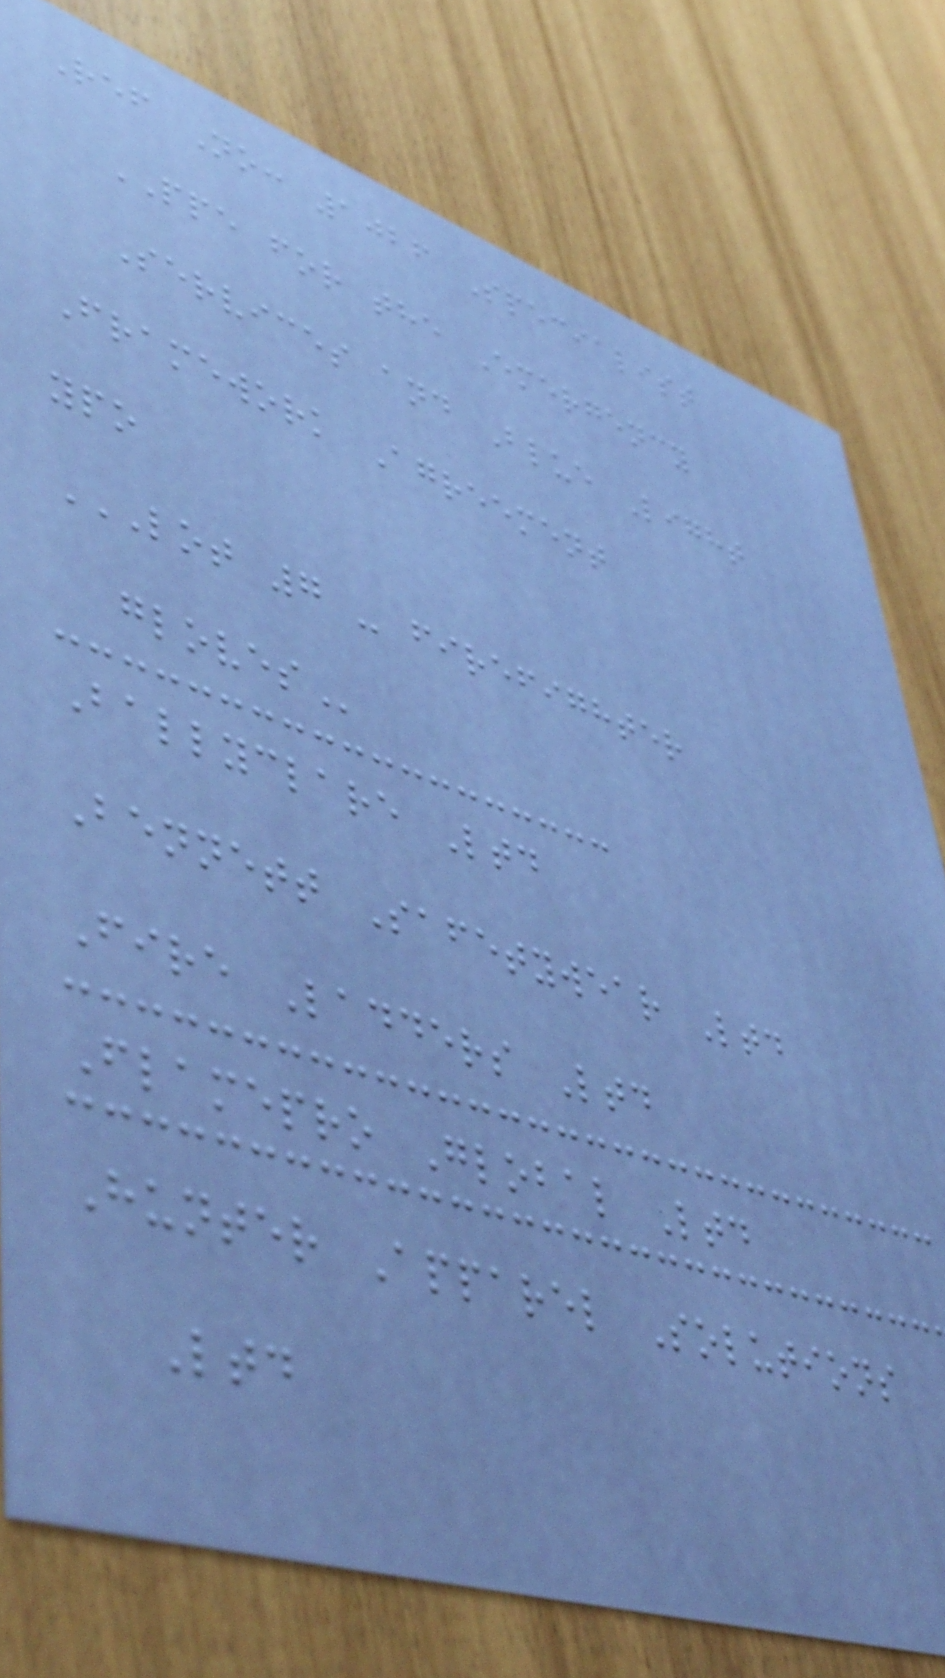Ref No: 1026 Specialist
PPE for the Emergency
Services and Blue Light
Framework Agreement
ypo
LOT 7 - FIREFIGHTER
GLOVES
Ballyclare Ltd
Bennett Safetywear Ltd
Fire Ladders Ltd
Flamepro Global Ltd
Hunter Apparel Solutions
Ltd
